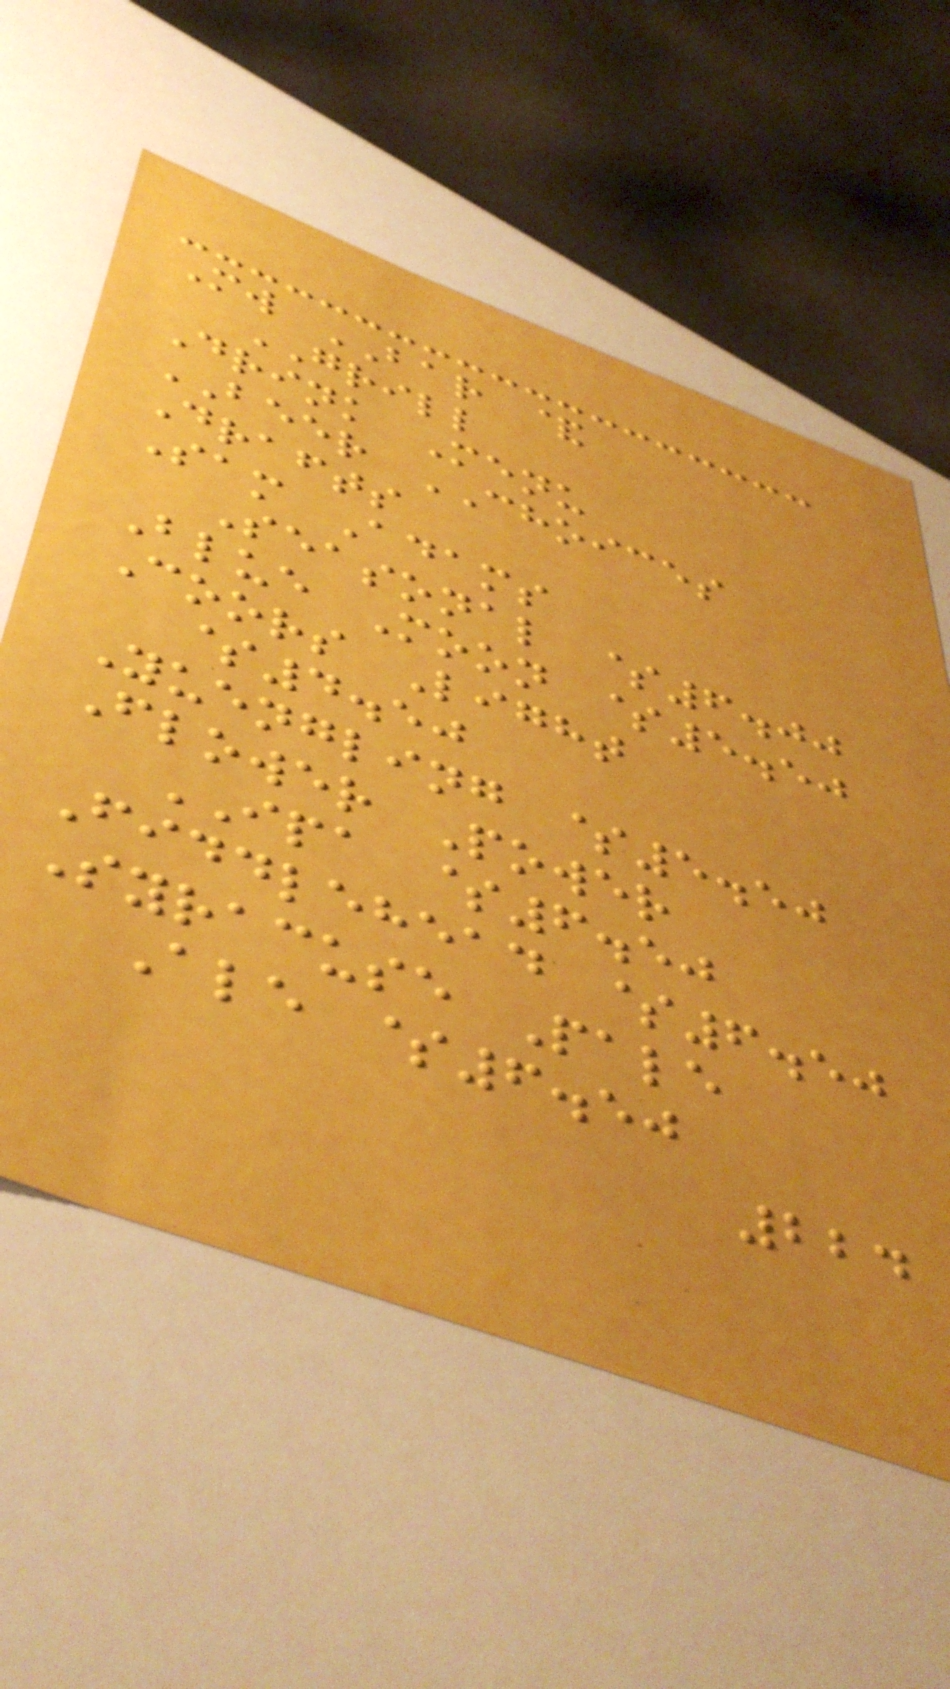Mw BAR &
GRILL
Drink Menu
BEER CHOICES
Drafts
Sam Adams
Seasonal $6.00
Blue Moon $5.50
Coors Light
$4.50
Yuengling $5.50
Flower Power
IPA $6.50
Fiddlehead $6.50
Syracuse Pale
Ale $6.50
224
